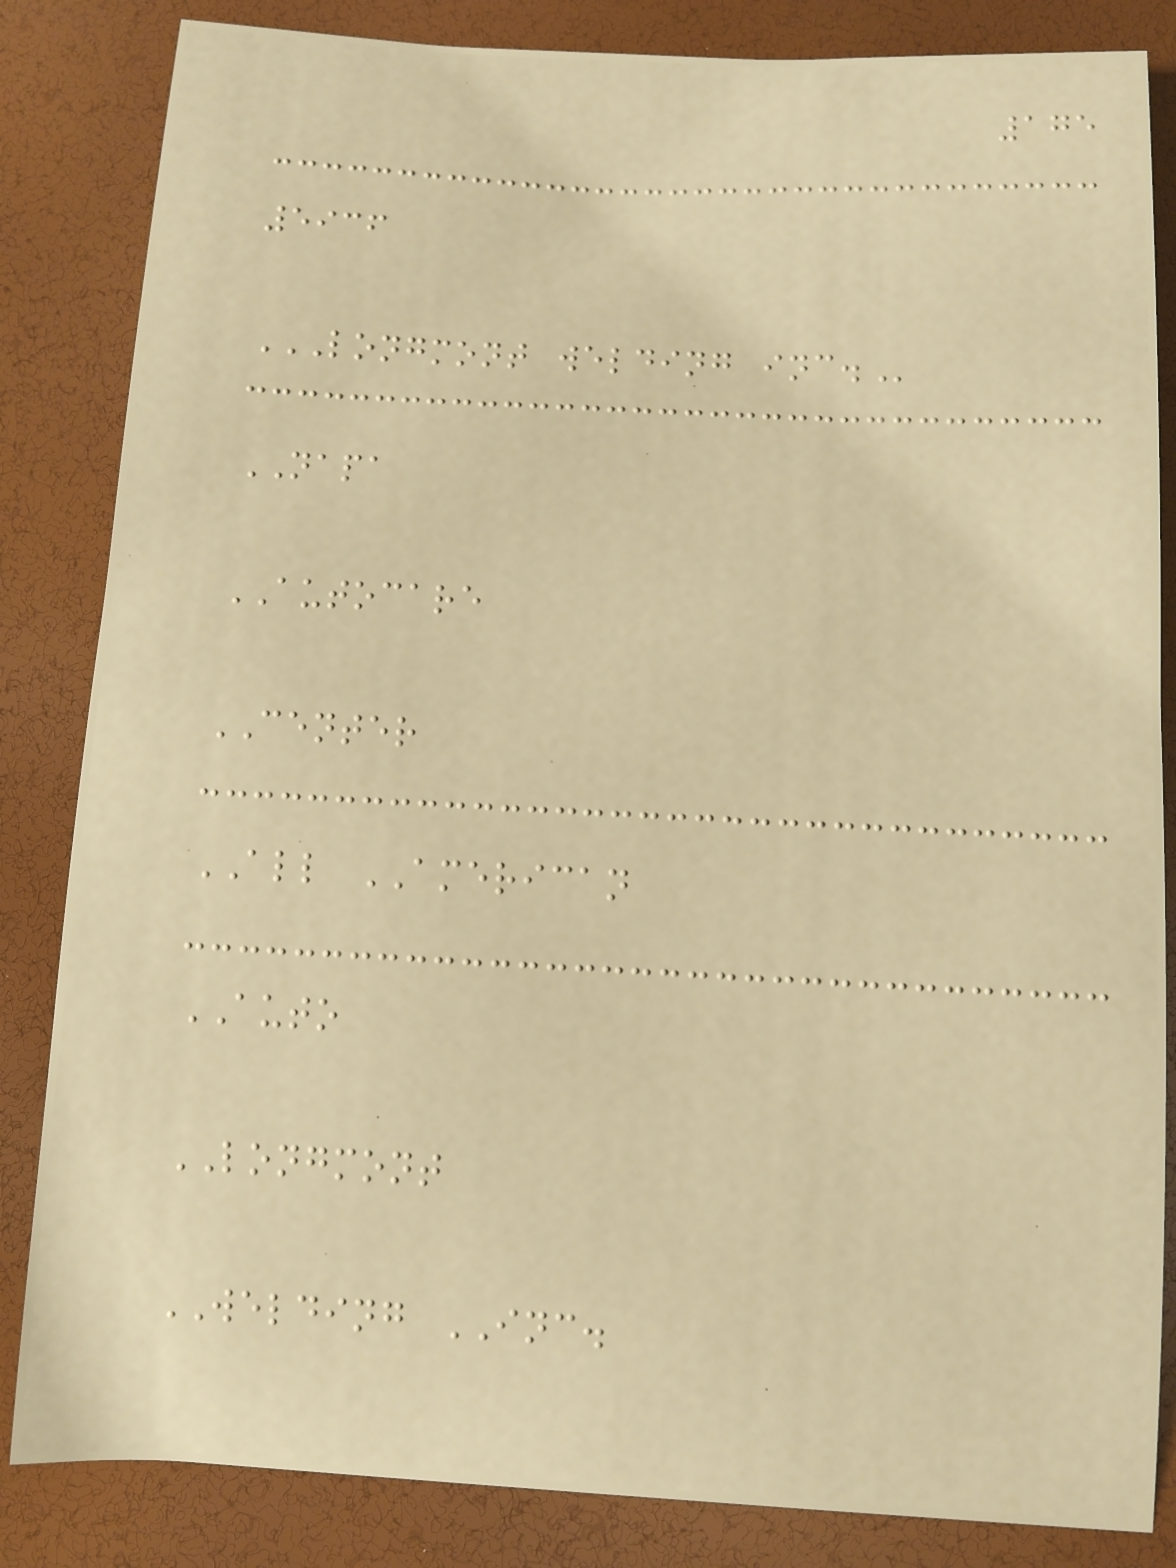175
5936
LONGMONT WELDING INC.
NAPA
AUTOCARE
CENTER
ALL AMERICAN
AUTO
LONGMONT
WELDING INC.
